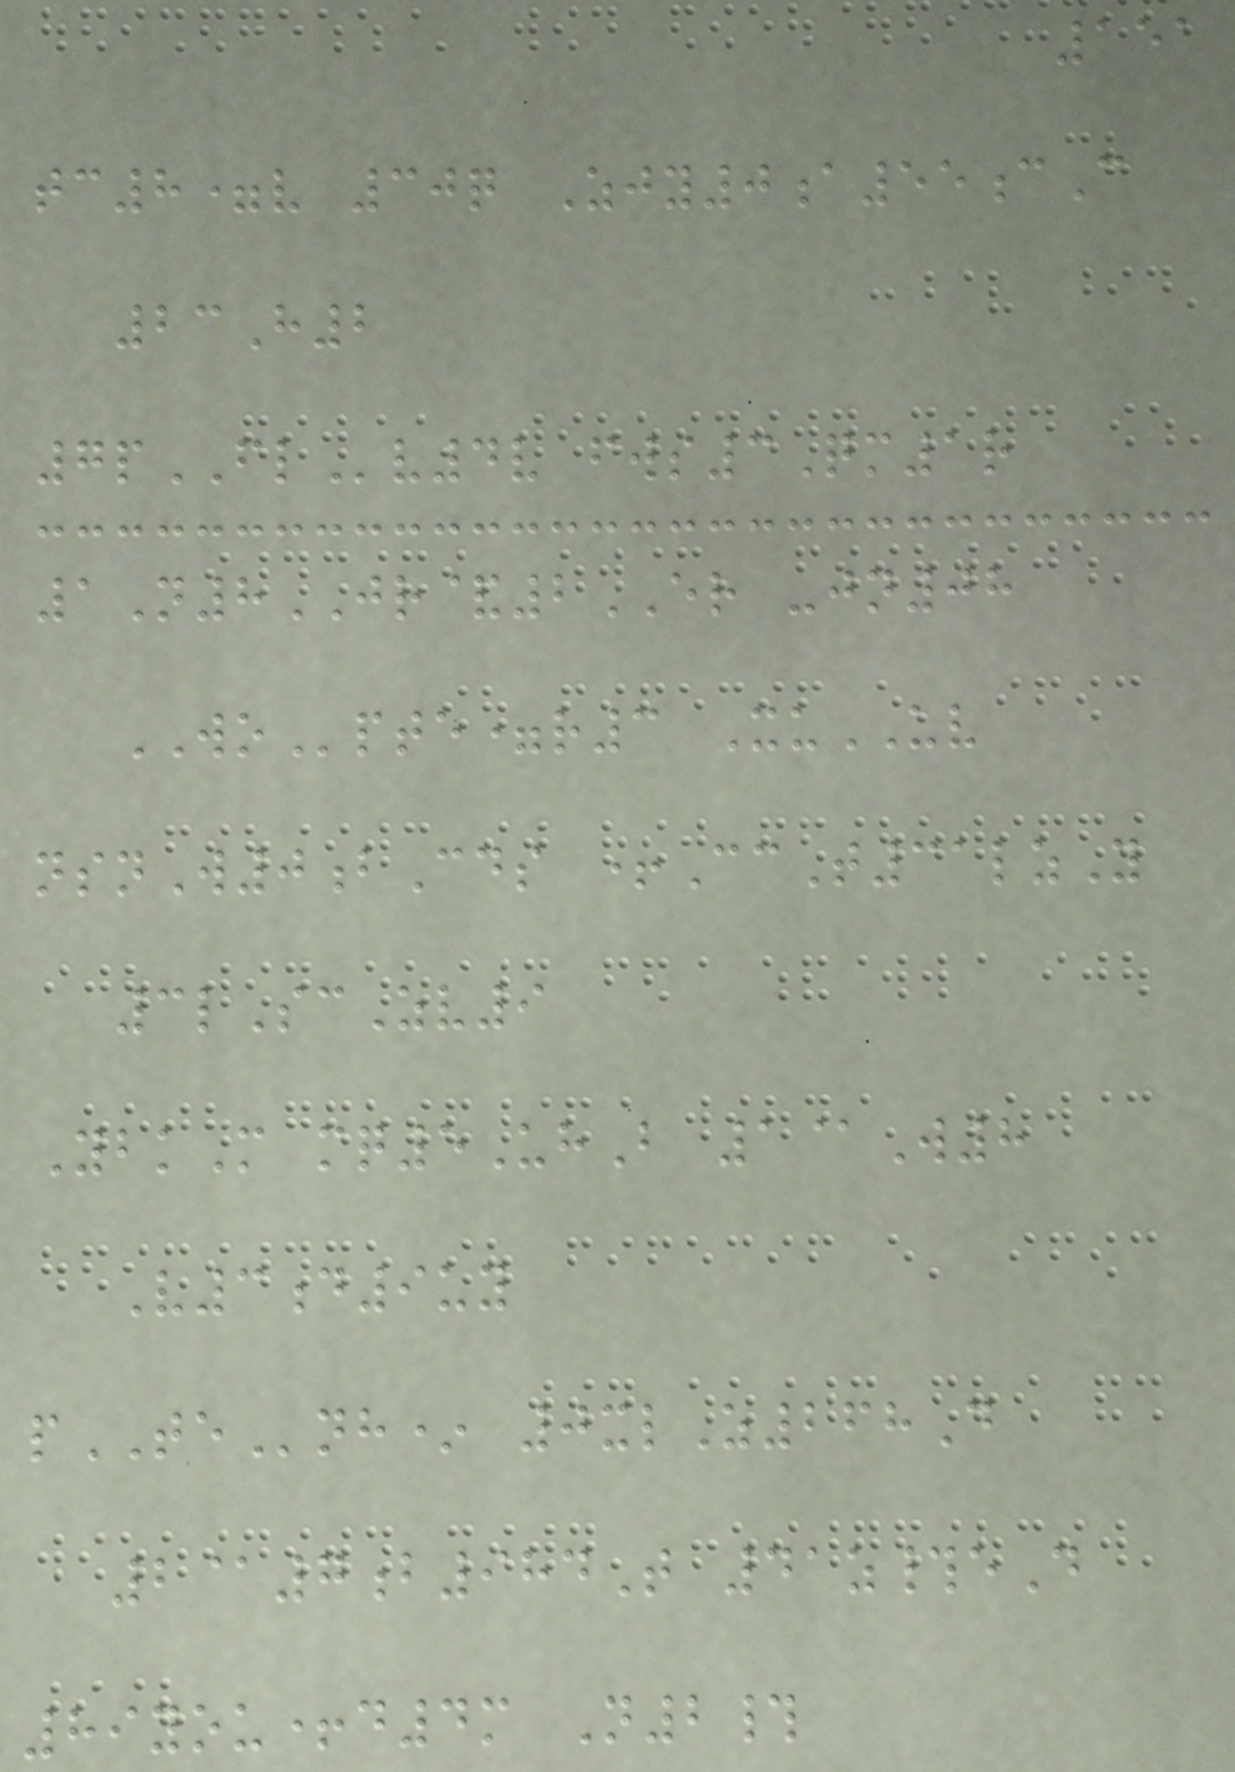151
tc8=v 30q Zjy0a55cC
23H2
7pFLv4v fws3Qm1r
1N8JR&2ER -jn08
WOpte=r3 XuUV
nsnW0bCds +CcT31lzY
3lScZv9
YbkM mq5UhB 1@W8
V3d9uy
pTEnh* 0xlZ268D
2@7b984T 41z#eD
89you+d4m N2#
